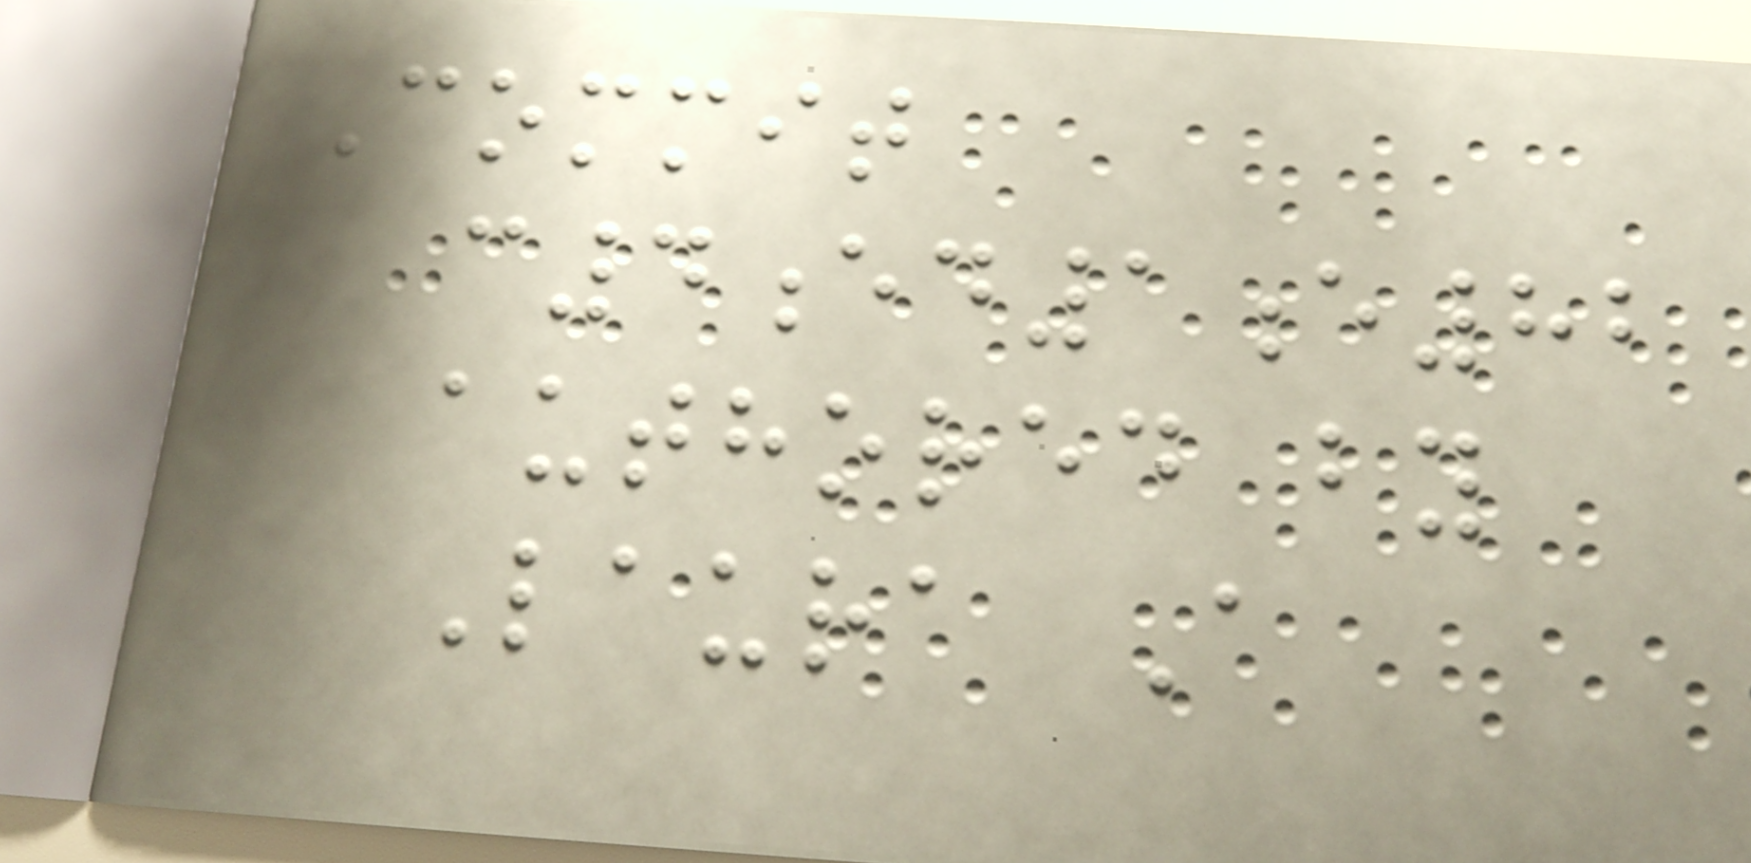Commit
c4ed1e82
authored by
Laura A
